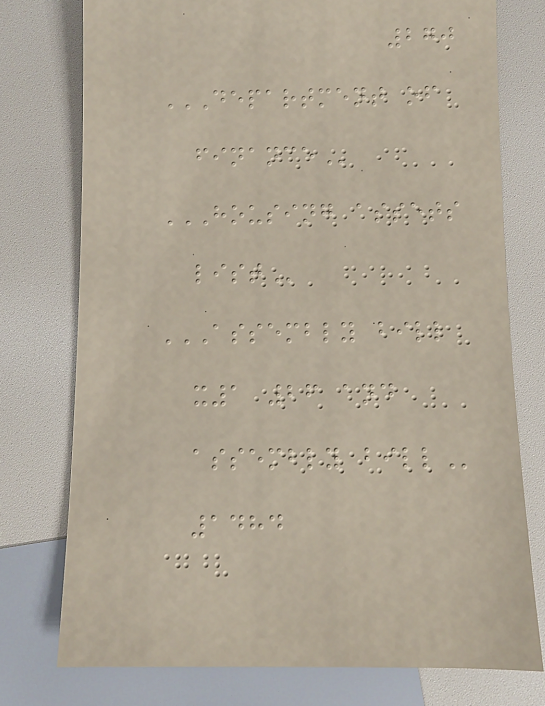270
DEPARTMENT OF
FINANCE
HOUSING ASSETS
LIST
ASSEMBLY BILL
X1 26 AND
ASSEMBLY BILL
1484
